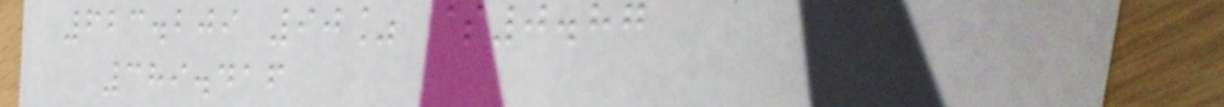623.209 90% $0.87
389.416
